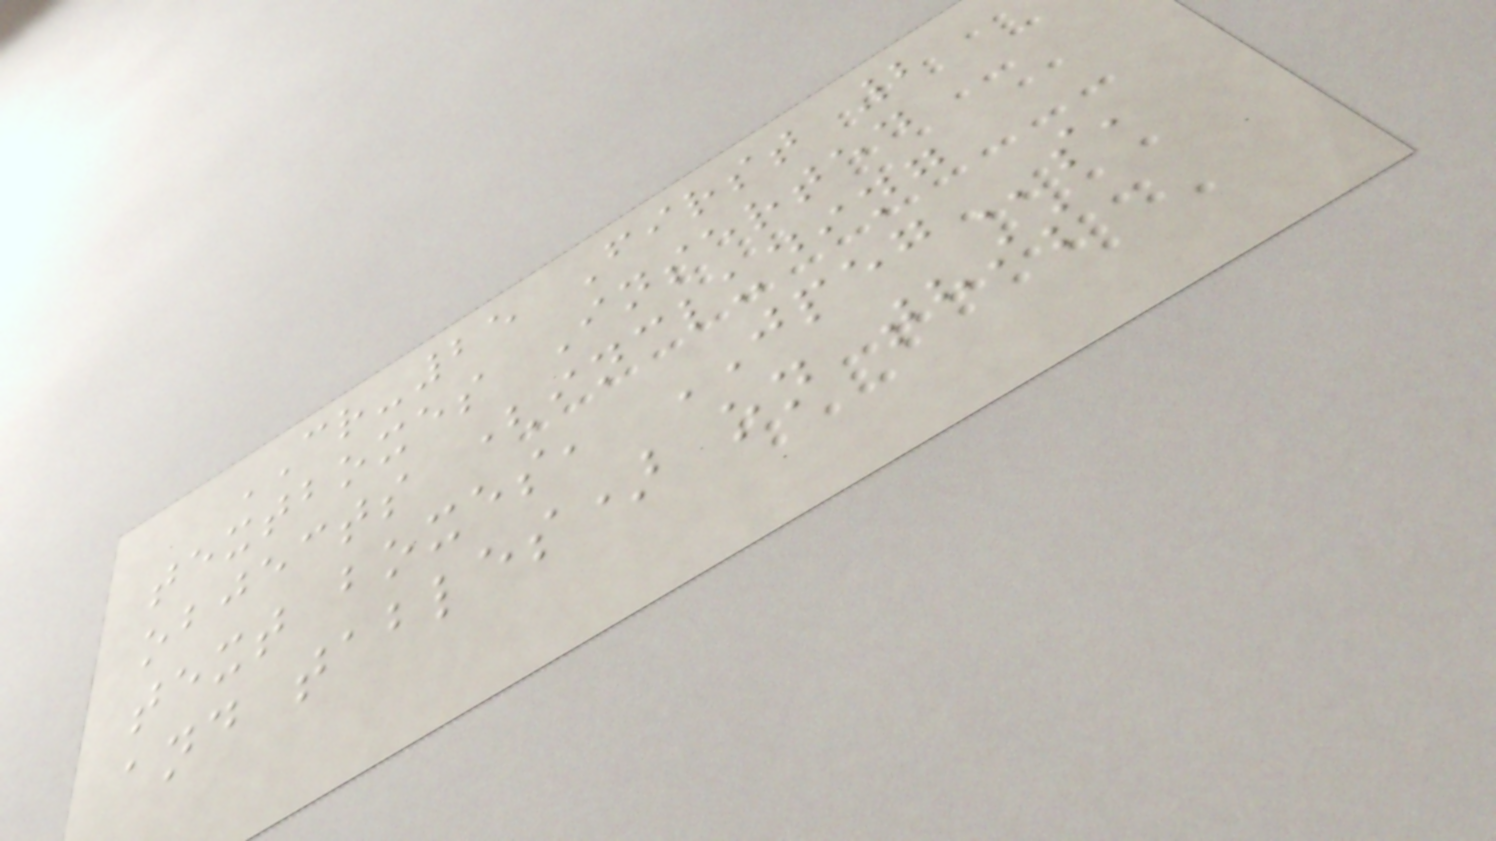CR-25 First 2
textboxes Inserted
objects (including
text boxes, JPEGs,
and tables) on this
